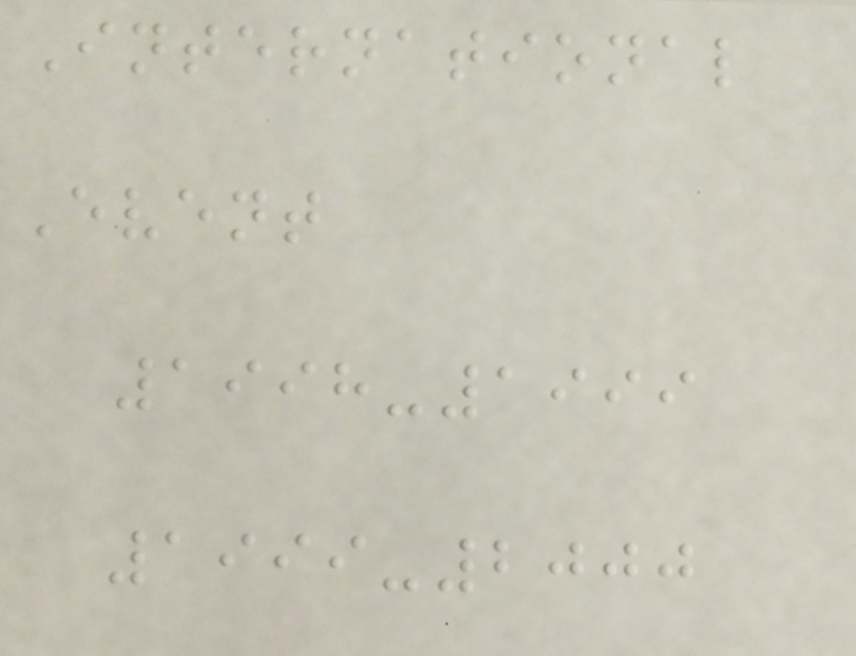International
Event
1998-1999
1999-2000
